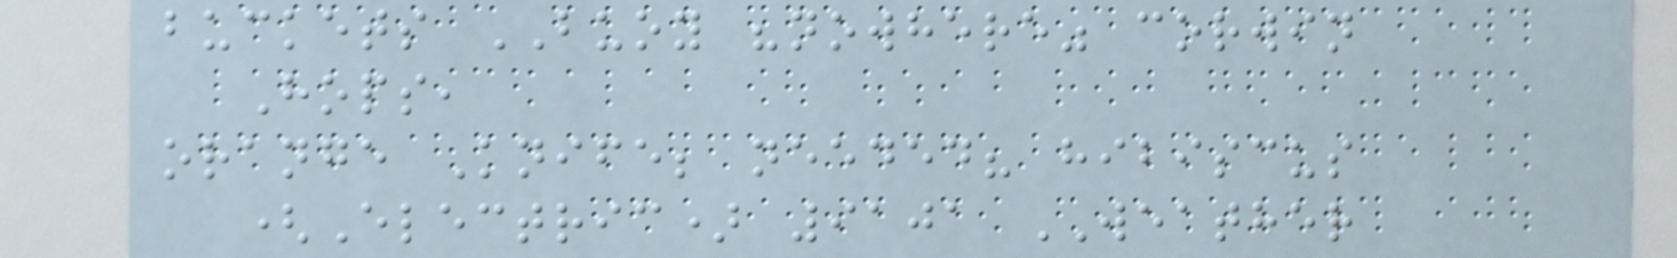buckets BUOY "nowhere" corwin
Hops,
orange Knife; needed? hibiscus
(Electric) 9101 WEATHER
